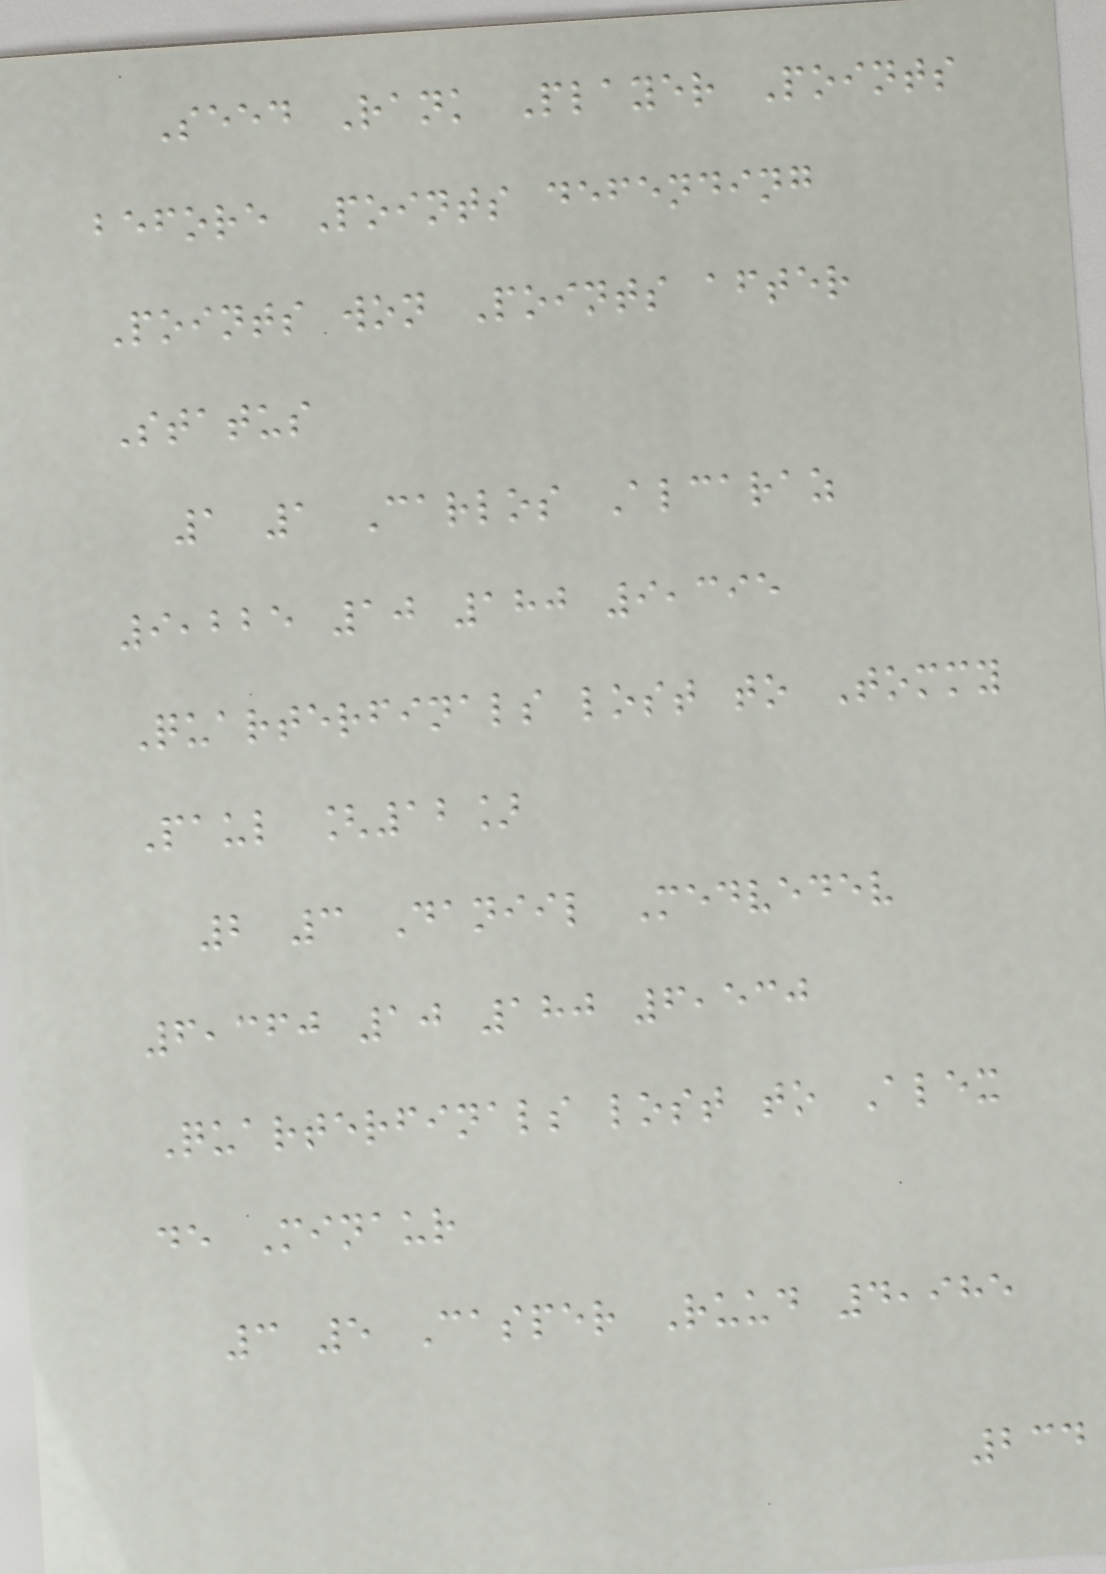Seed Rank Player Points
before Points defending
Points won Points after
Status
1 1 Carlos Alcaraz
9,225 10 180 9,395
Quarterfinals lost to Tommy
Paul [12]
2 3 Daniil Medvedev
6,360 10 180 6,530
Quarterfinals lost to Alex
de Minaur
3 5 Casper Ruud 4,985
234
